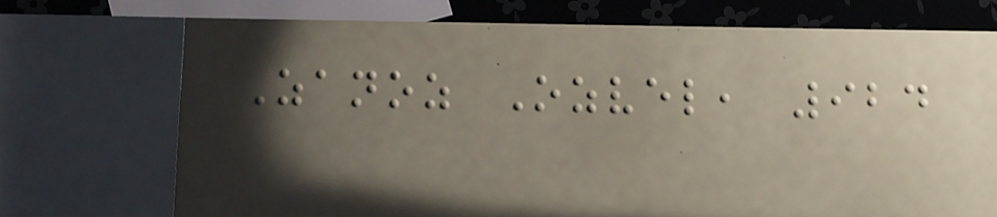Zanoz Ozvel, 924
